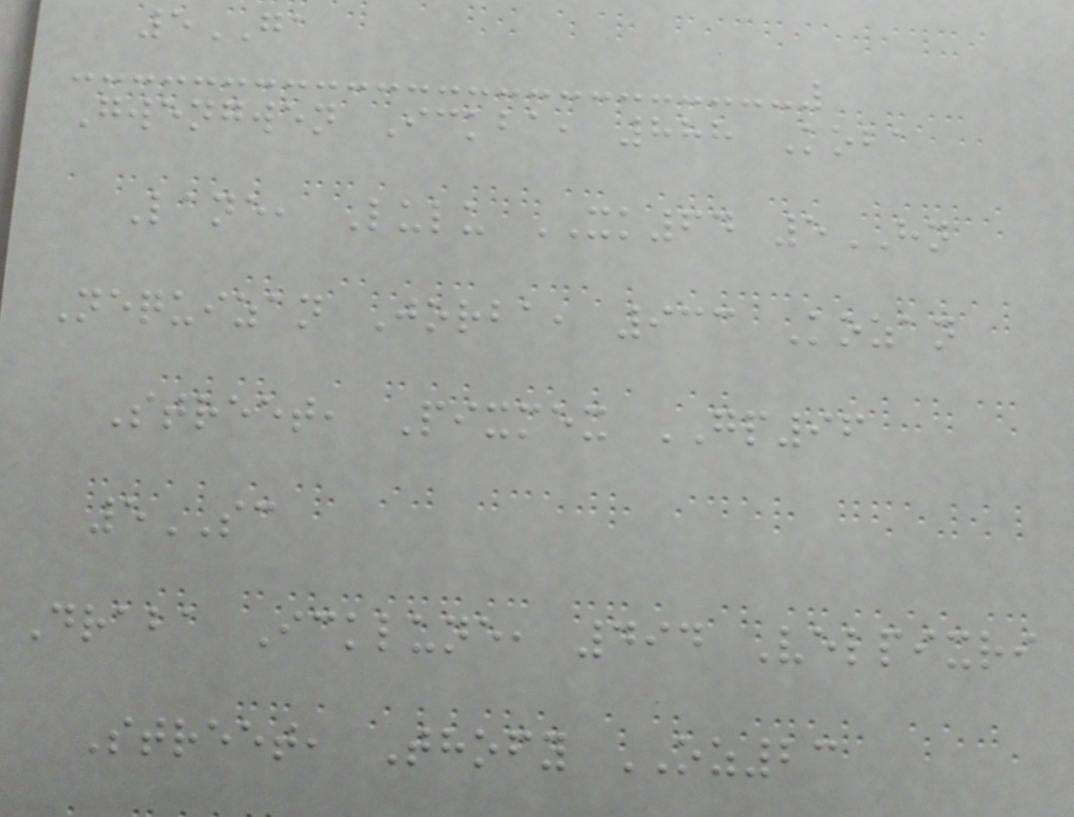5GA
Gwengwen Ickba, 888 Koba
Lane, Lulu XK64 5HN
Nequizan Jorba, 933 Kozan
Street, Pixmex GP96
5SC
Draba Icklune, 494 Velpixri
Street, Thofy OZ23
